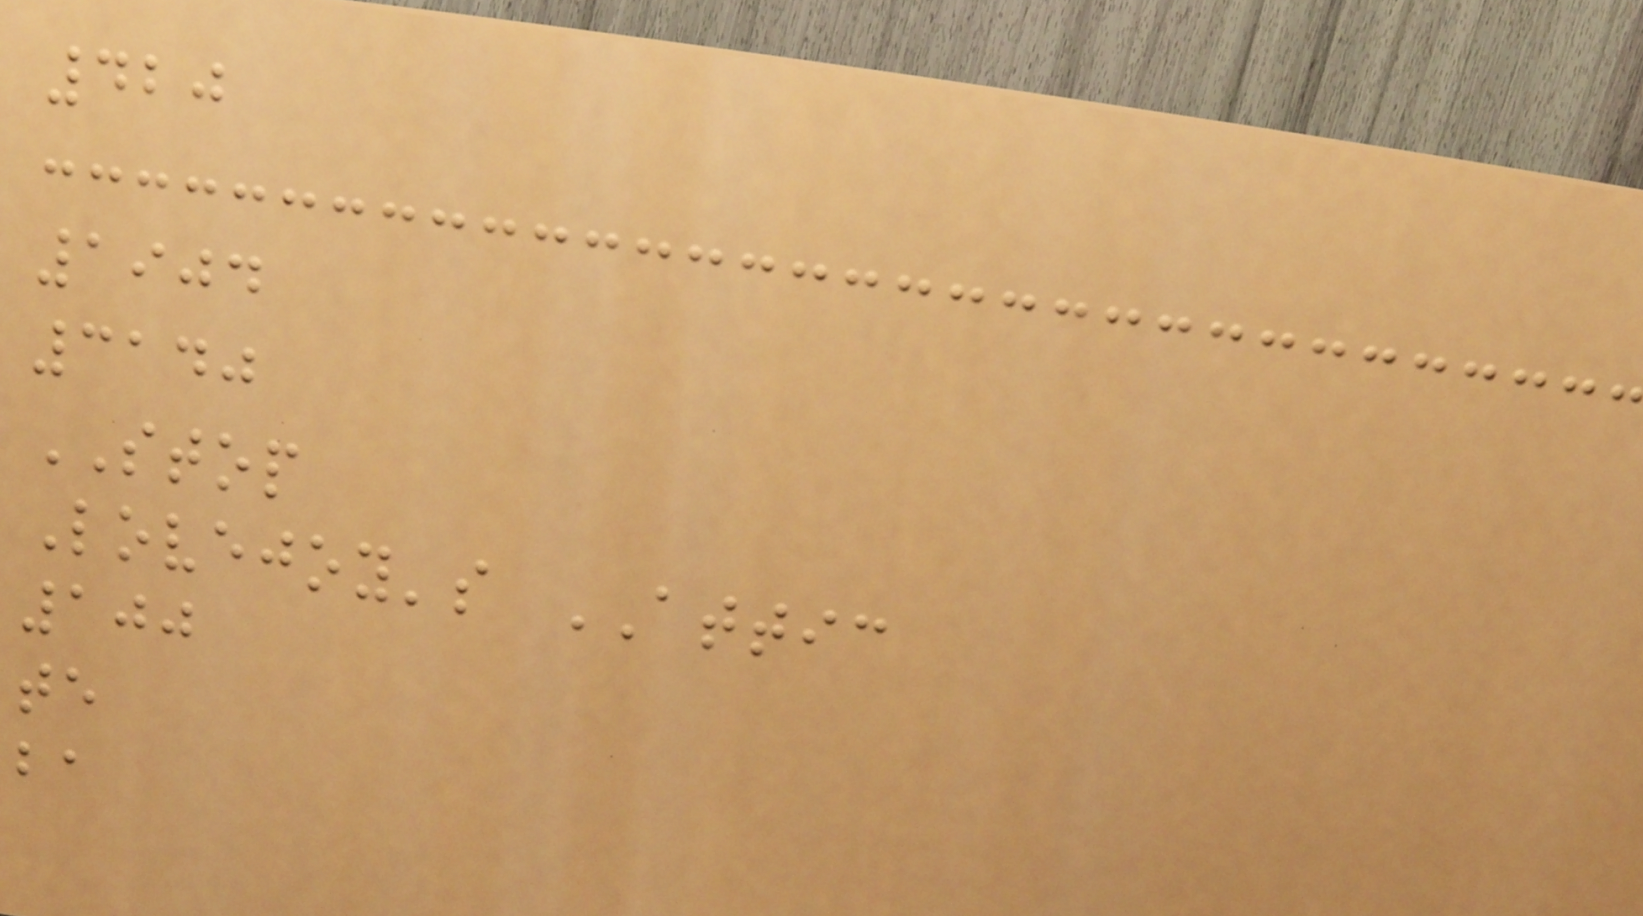420
1904
3140
STOP
Lovejoy's ATTIC
100
te
ba
